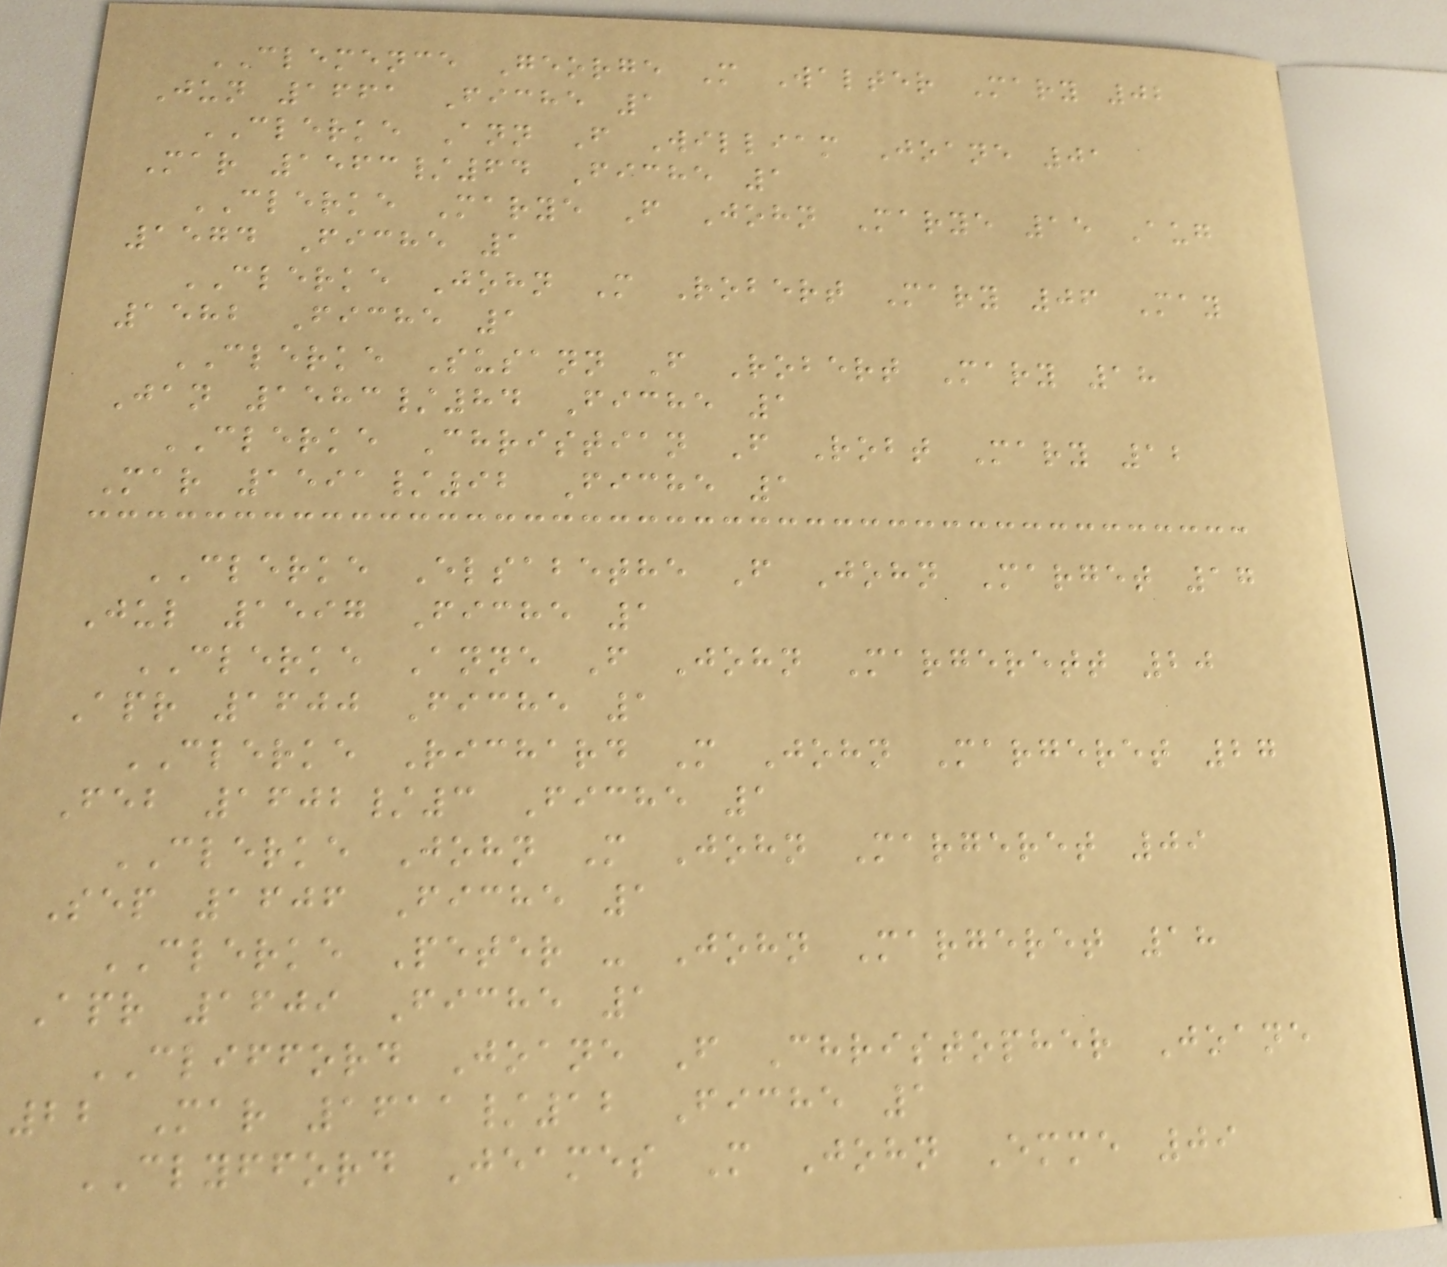CLEMENCE George M Walter Mary 02
Jun 1661 Fiche 1
CLERKE Ann F William Joane 01
Mar 1563/64 Fiche 1
CLERKE Marye F John Marye 15 Aug
1574 Fiche 1
CLERKE John M Robert Mary 06 May
1582 Fiche 1
CLERKE Susann F Robert Mary 18
Jan 1583/84 Fiche 1
CLERKE Christian F Robt Mary 12
Mar 1591/92 Fiche 1
CLERKE Elsabethe F John Marget 17
Jul 1597 Fiche 1
CLERKE Anne F John Margerett 20
Apr 1600 Fiche 1
CLERKE Richard M John Margeret 27
Feb 1602/3 Fiche 1
CLERKE John M John Margeret 09
Sep 1606 Fiche 1
CLERKE Peter - John Margeret 18
Apr 1609 Fiche 1
CLIFFORD Joane F Christopher Joane
22 Mar 1611/12 Fiche 1
CLYFFORD Jeames M John Emme 09
